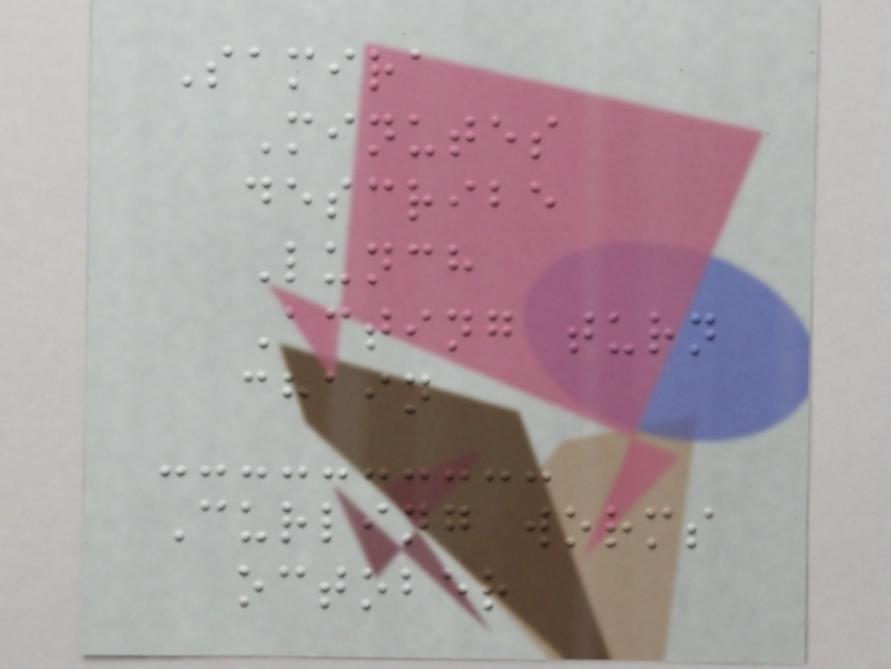Samira
Minutes
describe
Lunch
Acting turn
chain
Curling worms
october
